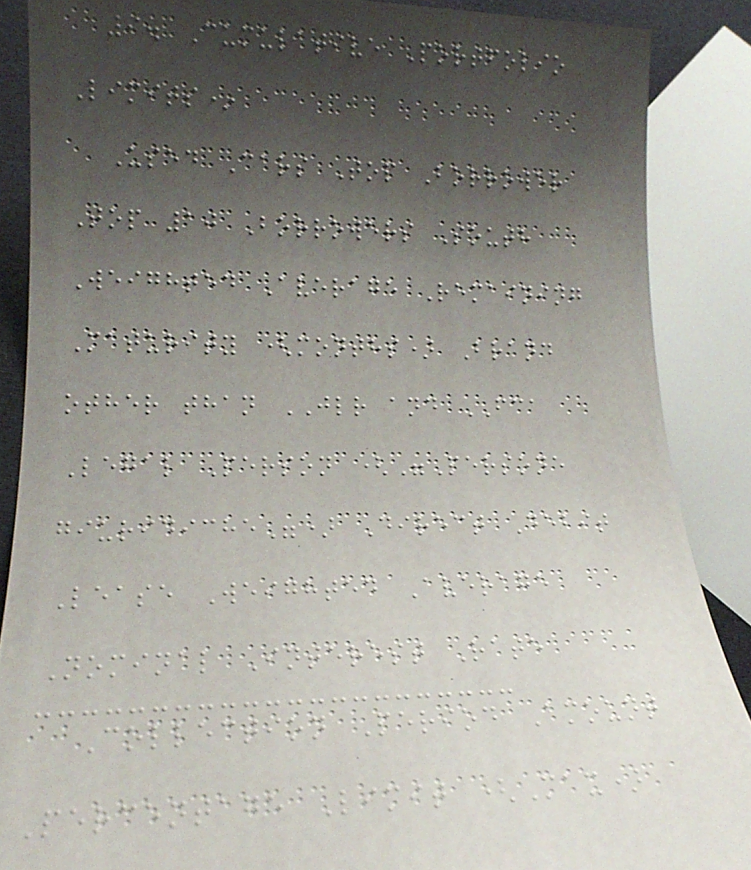9. Cumulative Portfolio
Limits*
Used Cars Top Borrower
Top 10 Borrowers South
Weighted Average Remaining
Maturity (months) Brand
other than JLR and FCA
Legal Person ("Persone
giuridiche") Direct Debit
Lease Weighted Average
Nominal Interest Rate
Collection Period Amount
Percentage Limit (Max)
